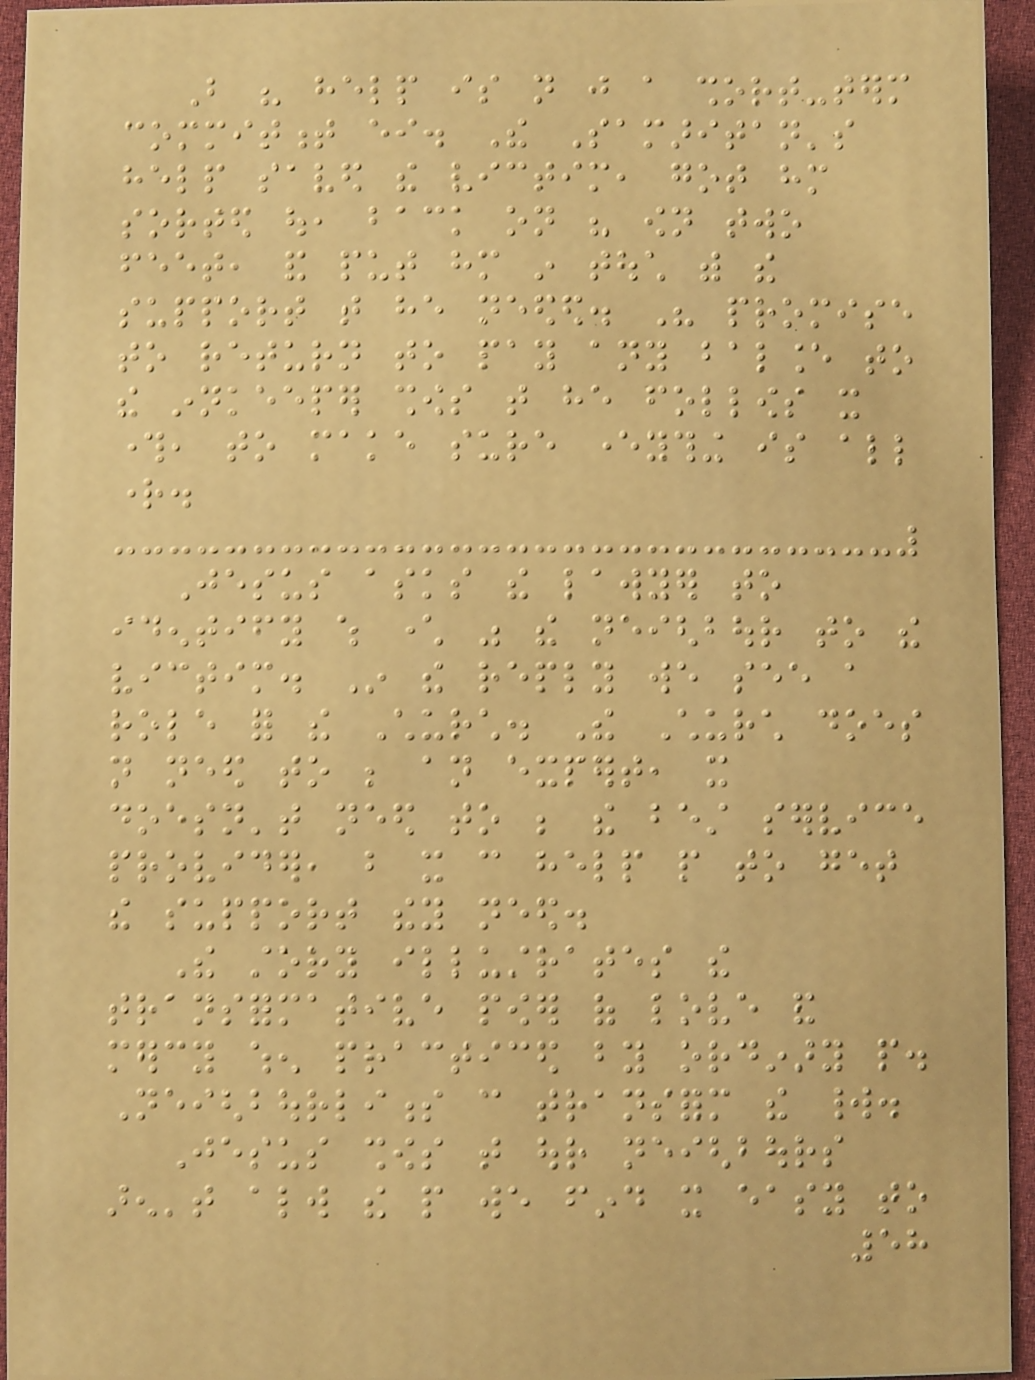But his help is not just a short-term
commitment either. The Samaritan's
help saved the victim, got him
sorted out, back on his own two
feet, and put him in touch with the
support that he needed. His promise
to return to pay any balance to
the innkeeper shows that he follows it
through, to make sure everything is all
right.
Jesus asks the lawyer to
identify which character was the neighbour to the
victim. In the reply we see a
role for the Church. The Church does
not need to be an expert, it
doesn't need to be the best service
provider, but it can help people to get
the support they need.
The story illustrates the
transformative power of love and
mercy when practiced by ordinary people.
Neighbourliness can transform the world.
Jesus shows that our neighbours
aren't always the people we find it easy to
58
